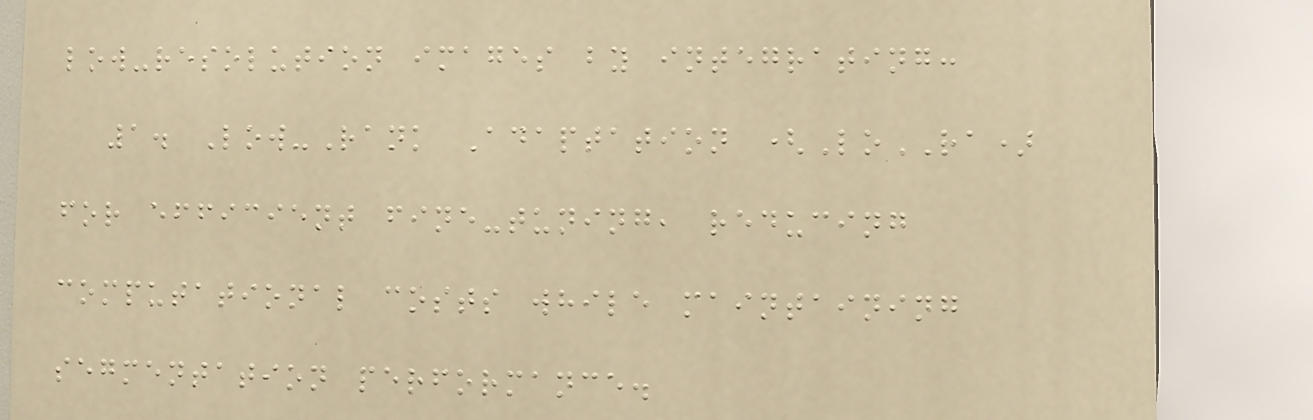low-resolution images by integrating:
1. Low-Rank Adaptation (LoRA)
for efficient fine-tuning, reducing
computational costs while maintaining
segmentation performance.
